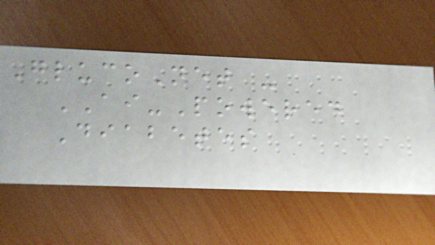GlucoNet -
AI-Powered
Diabetes
